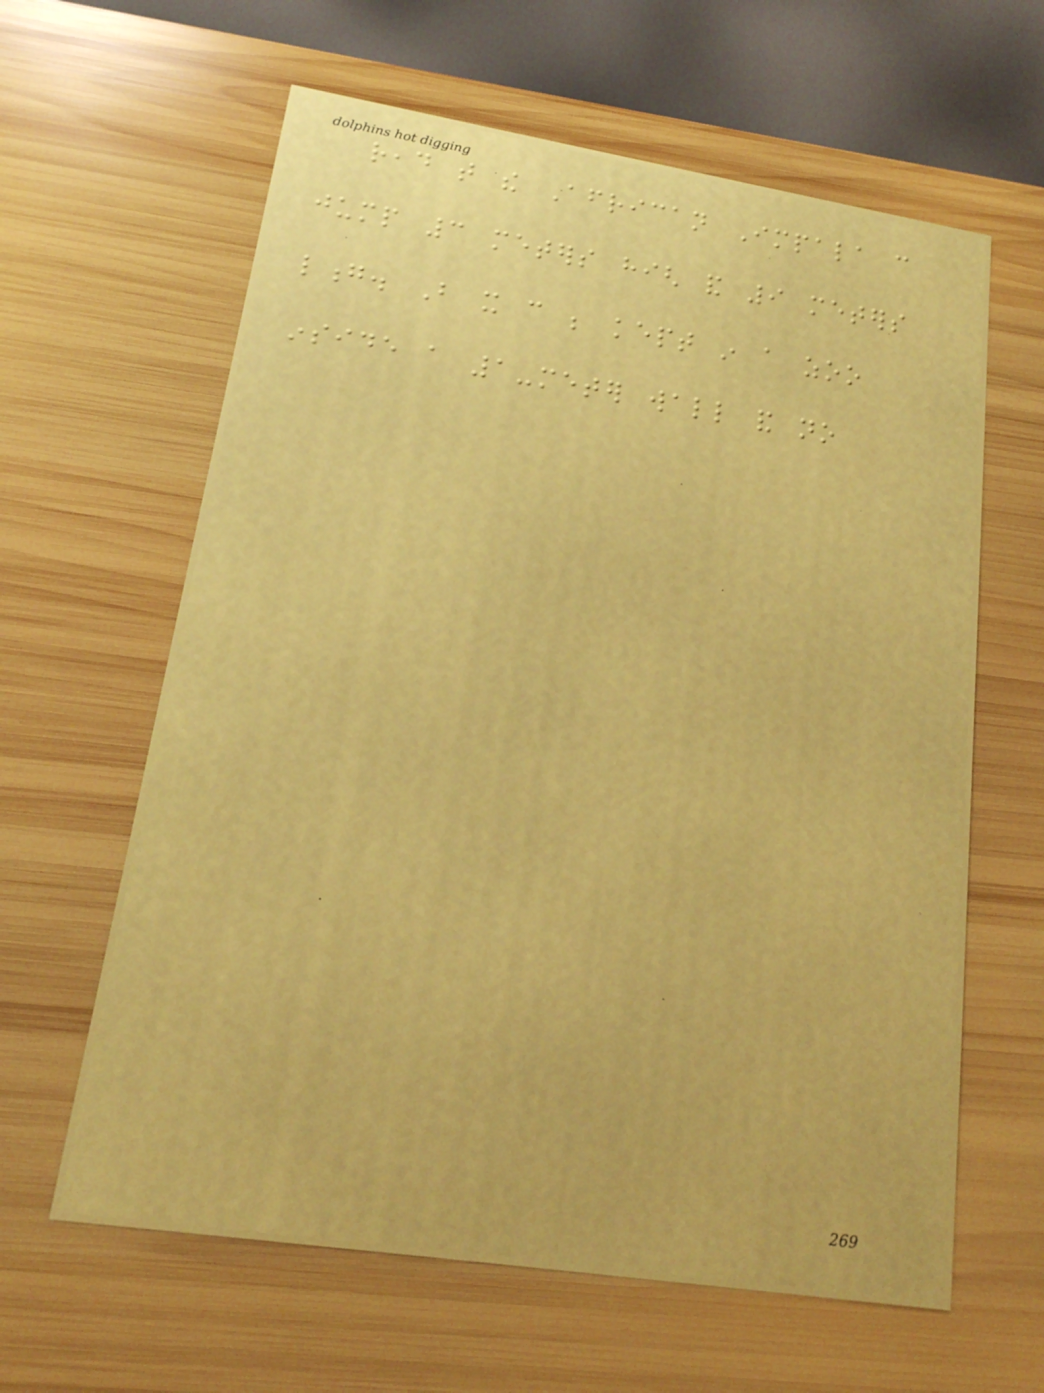read that the African Impala can
jump 3 meters high and 9 meters
long. But it can be kept in a zoo
inside a 1-meter wall and no
